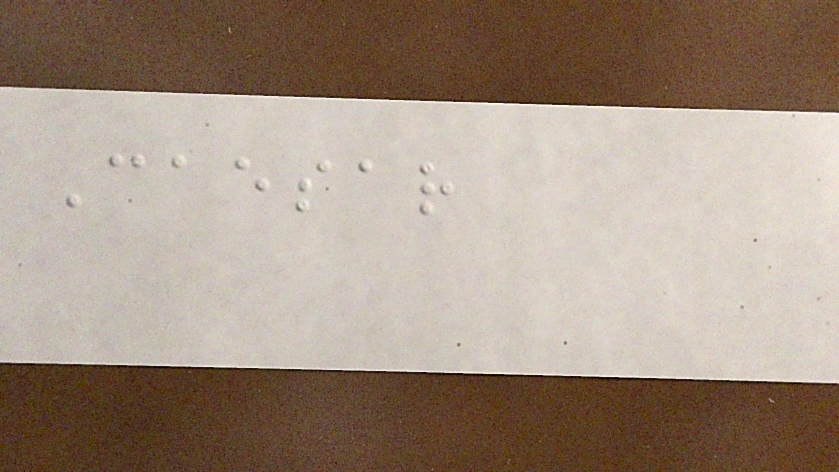Caesar
